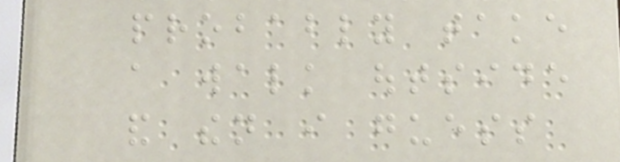probably take
a walk outside
and then i guess
